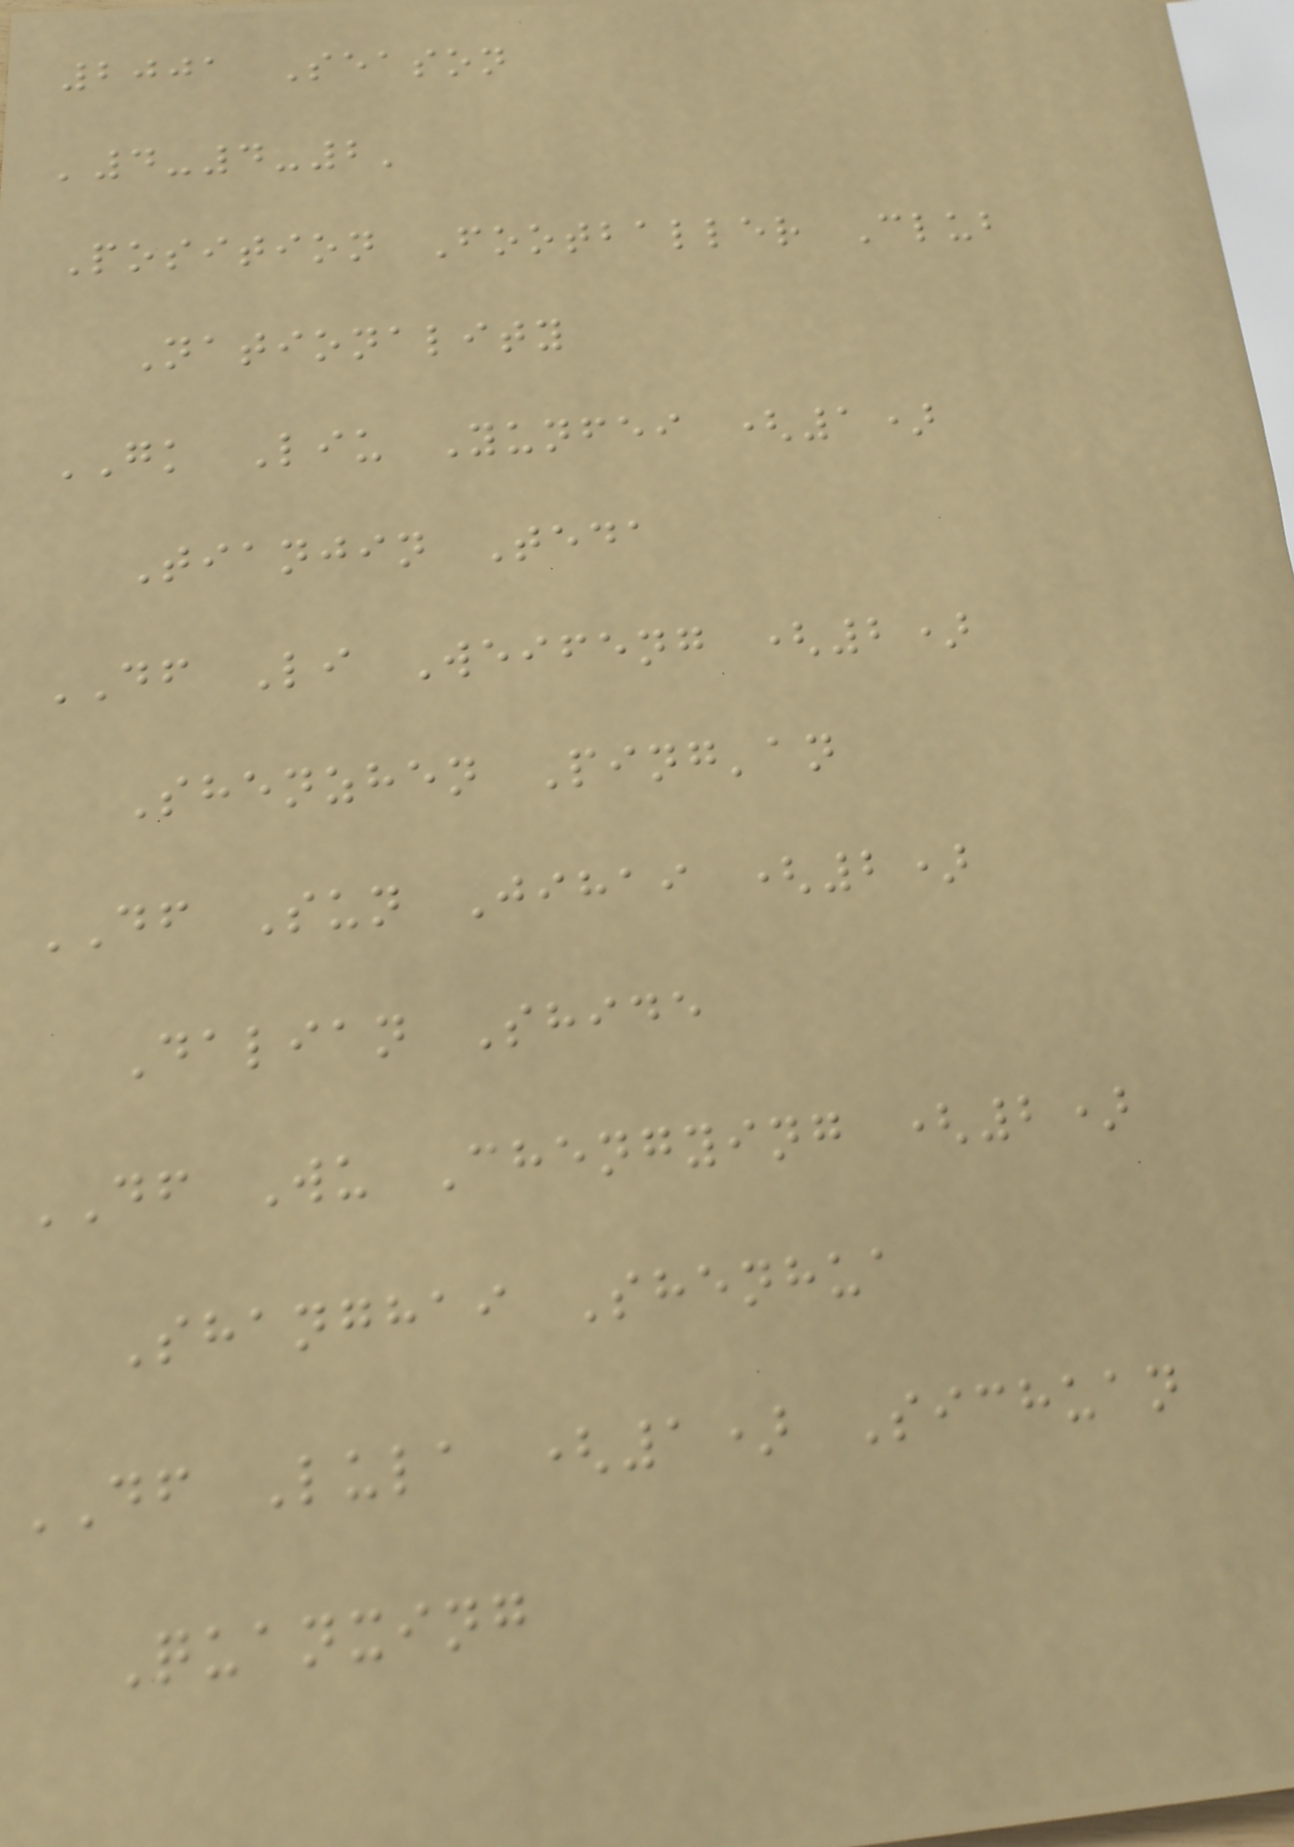2001 Season
'4-4-2'
Position Footballer Club
Nationality
GK Liu Yunfei (1)
Tianjin Teda
DF Li Weifeng (2)
Shenzhen Ping'an
DF Sun Jihai (2)
Dalian Shide
DF Wu Chengying (2)
Shanghai Shenhua
DF Lula (1) Sichuan
Quanxing
